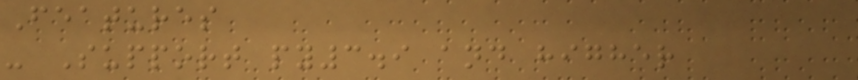Features
- Support py3.9 and higher
